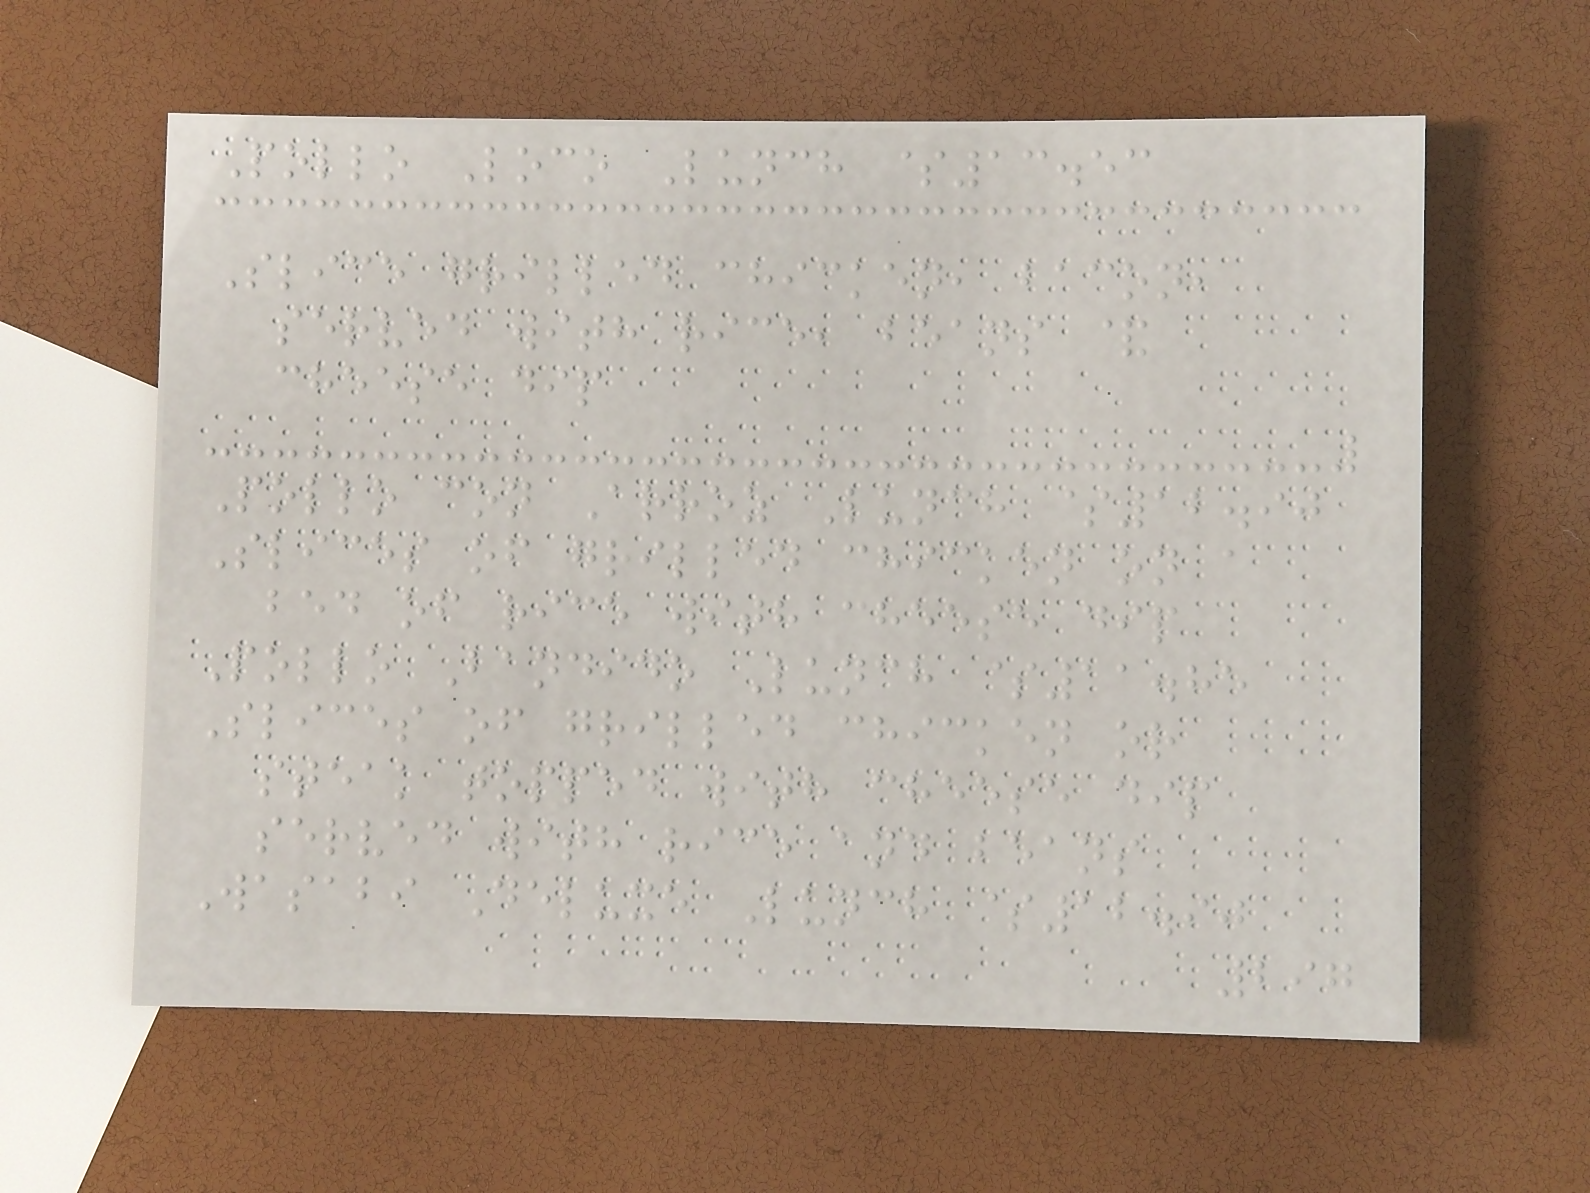Pollo Loco Lunch $13.53
Slice grilled chicken, bacon,
served with rice, beans &
cheese dip
Pollo con Arroz Lunch $12.90
Slices of grilled chicken on a
bed of rice with cheese dip
Pollo Bandido Lunch $11.85
Slices of grilled chicken or
steak topped with cheese dip
served with rice and beans
Wasabi Deluxe Lunch $12.90
297
